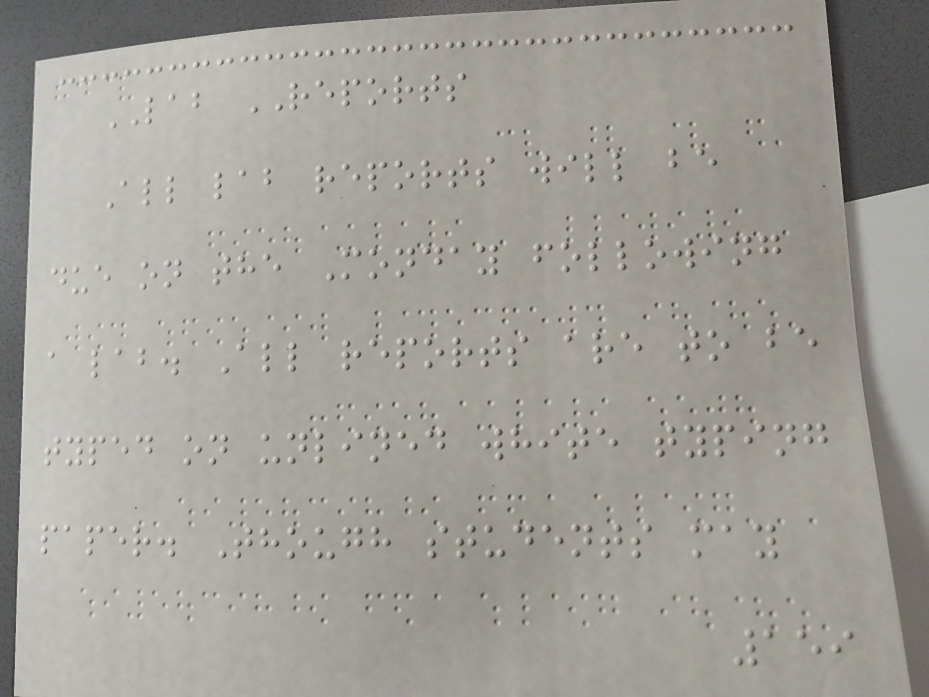LAB REPORTS
All lab reports will be
due on the Monday following
a lab. All reports are to be
typed on unlined white typing
paper. Though students may
159
